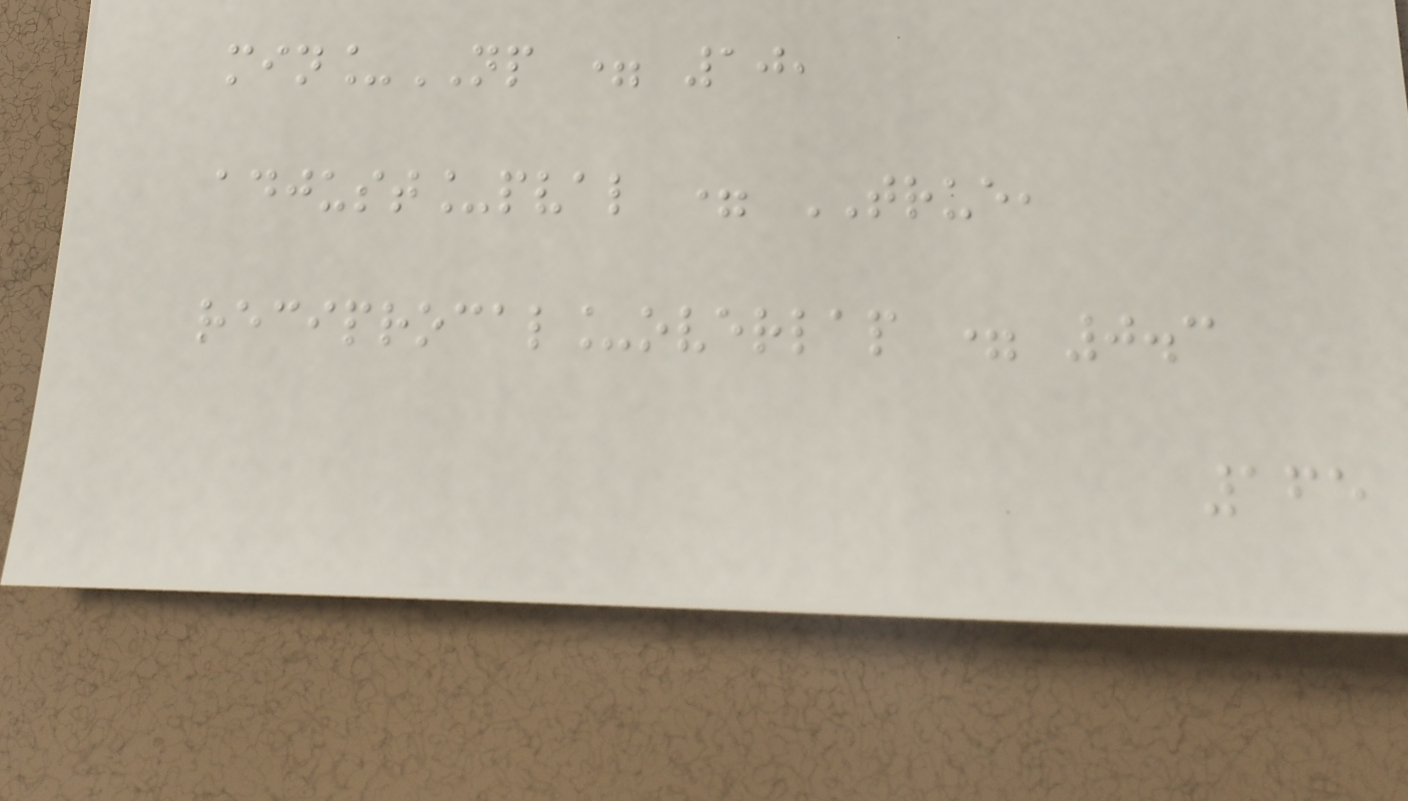min_NP = 10,
adjust_pval = TRUE,
reciprocal_overlap = 0.3
165
